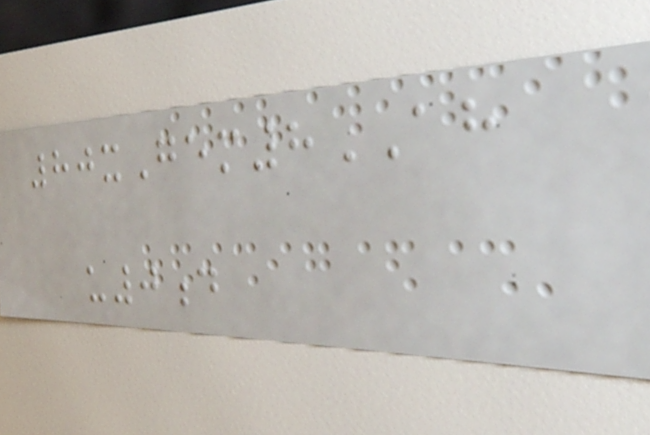80xGem8AH
u0d
